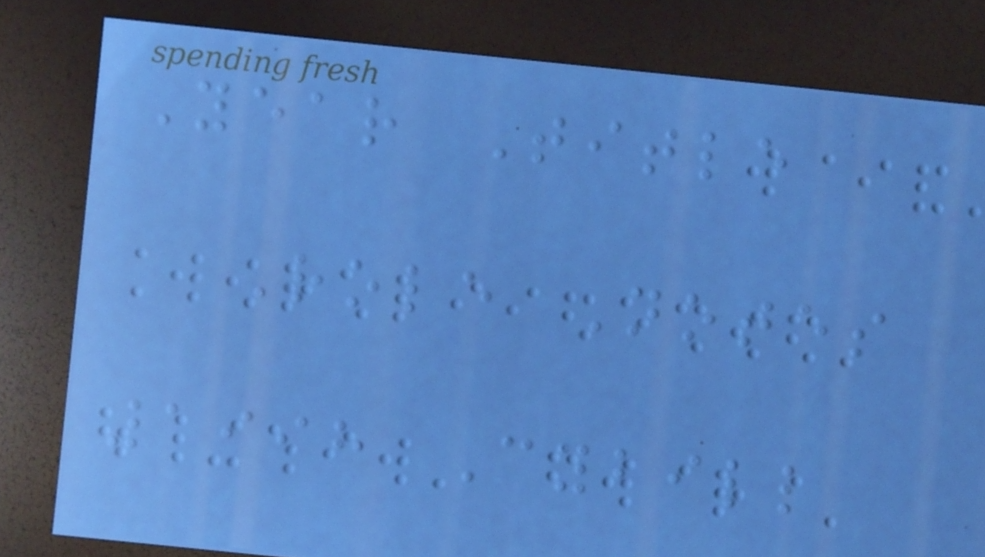Year Title
Role Notes
1998 Cybill
